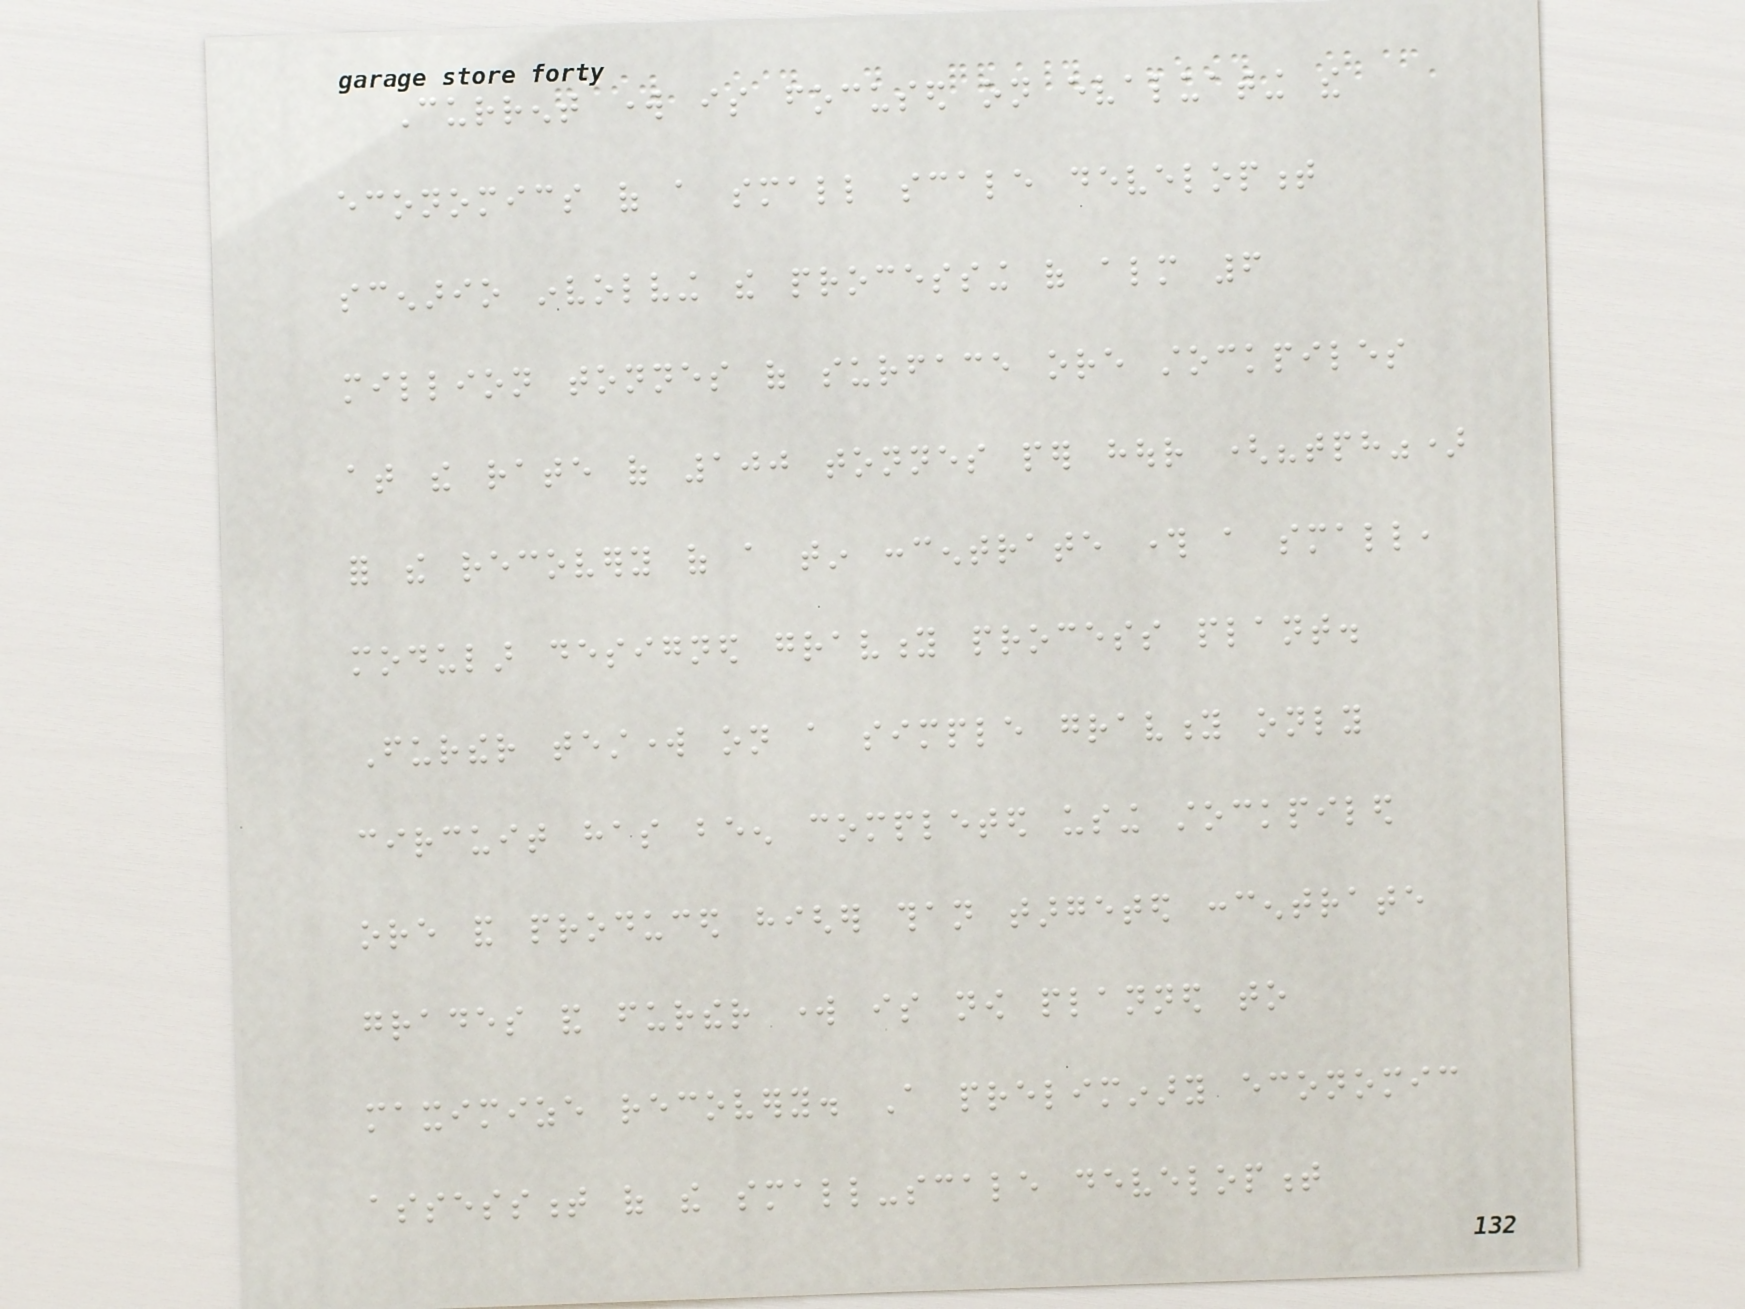Current work is focused on evaluating the
economics of a small scale development
scenario involving the processing of almost 6
million tonnes of surface ore stockpiles
at the rate of 100 tonnes per hour ("tph")
for the recovery of a tin concentrate through a small,
modular designed gravity process plant.
Further testwork on a simple gravity only
circuit has been completed using stockpiled
ore and produced higher than targeted concentrate
grades and further work is now planned to
maximize recovery. A preliminary economic
assessment of the small-scale development
